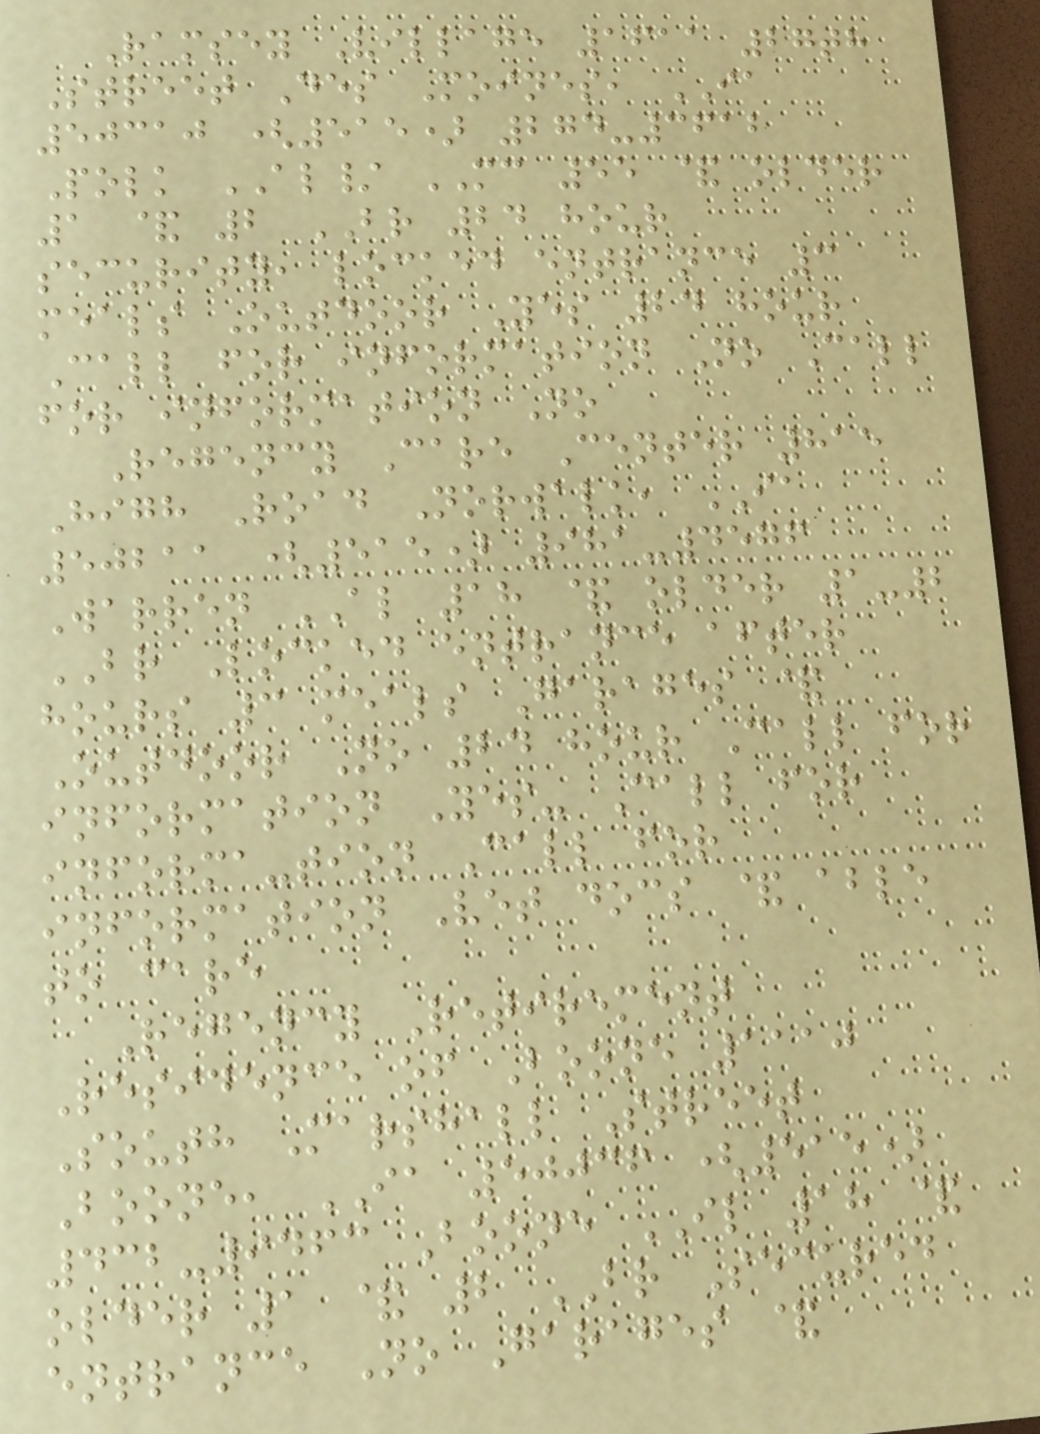Ramsey Village 1611 27th
Street Des Moines, IA
50310 (515) 274-3612
Polk AL/ MC 55 & older
1 & 2 BR 24 hour
security, locked entrance 3
meals Outdoor Yes 24 hour
Call for information No Call
for information No
Regency Care Center 815
High Road Norwalk, IA
50211 (515) 981-4576
Warren AL 18 & older 1-2
BR Locked entrance after
hours 3 meals Garages &
Outdoor No 24 hour Call for
information Yes- Call for
informa-tion Call for
information Vet docs & able
to care
Regency Retirement
Residence of Boone 1110
South Marshall Street
Boone, IA 50036 (515)
432-9463 Boone IL 18 &
older 1 & 2 BR Secured
entrance No Garages &
